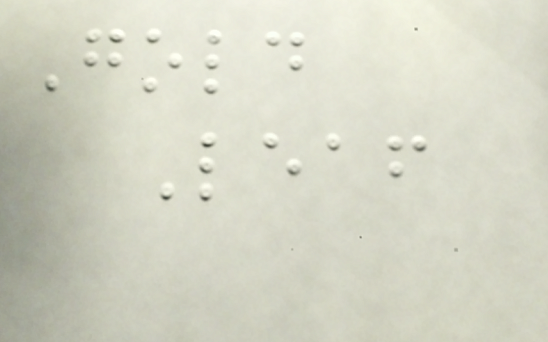Gold
Leaf
